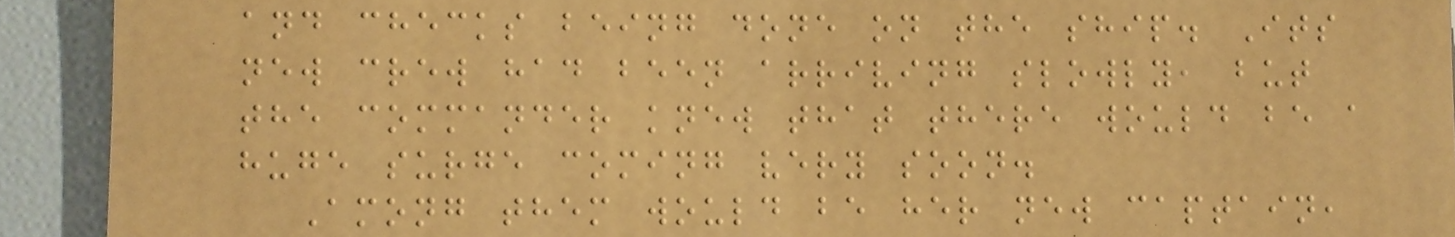and checks being done on the ship. Its
new crew had been arriving slowly, but
the commander knew that there would be a
huge surge coming very soon.
Among them would be her new captain,
